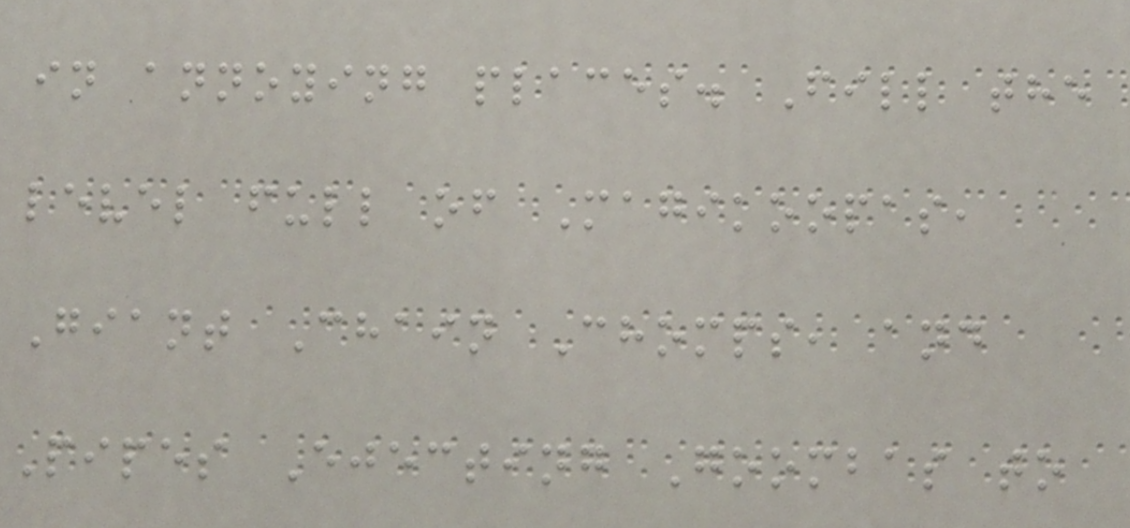in annoying places. Fill the
level full of Magikoopas,
Giant Chain Chomps, and
Pipes Ejecting Goombas to
